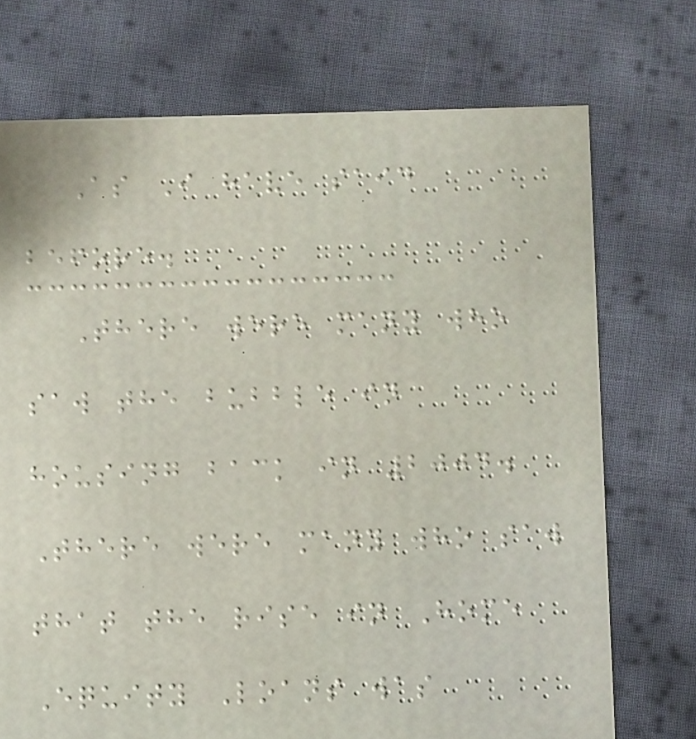As I have said
before.
There were many who
saw the bubble in
housing back in 2004.
There were many who saw
that the rise in Home
Equity Loans was
